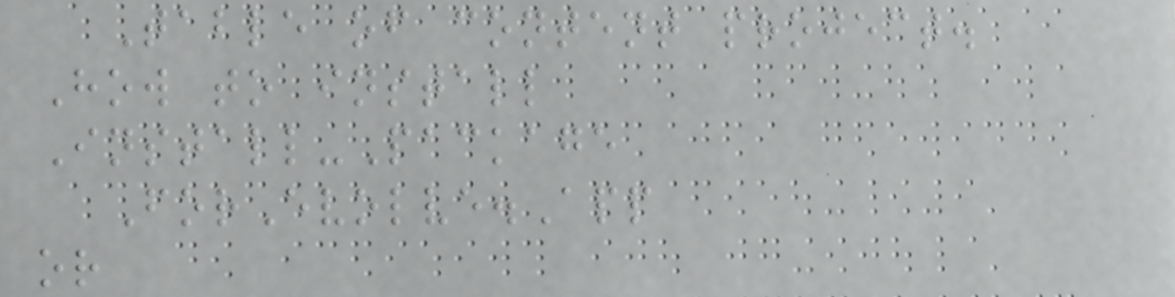Table of content project.
How to install
Install-Package
ForEvolve.App
or
